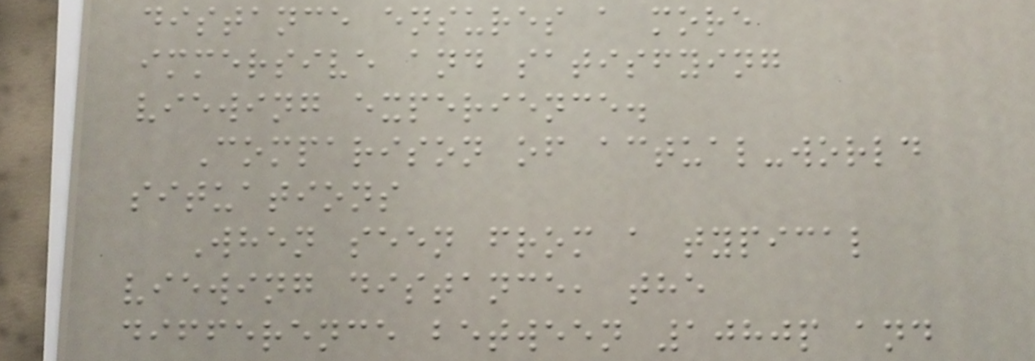distance ensures a more
immersive and satisfying
viewing experience.
Comparison of actual-world
situations
When seen from a typical
viewing distance, the
difference between 1080p and
